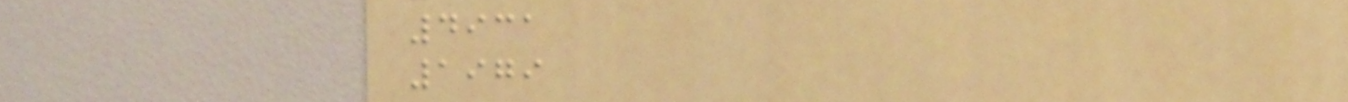4931
1979
